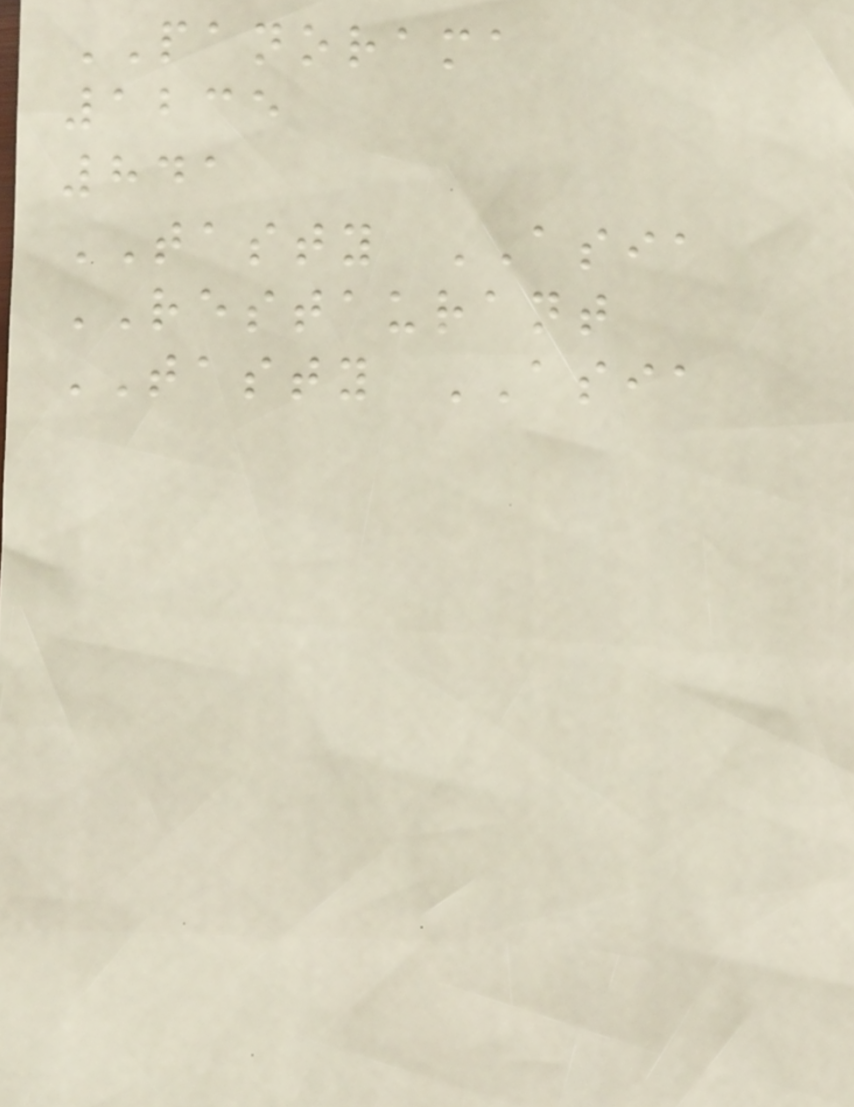PANORAMA
1235
841
TASTY ASIA
RESTAURANT
TASTY ASIA
